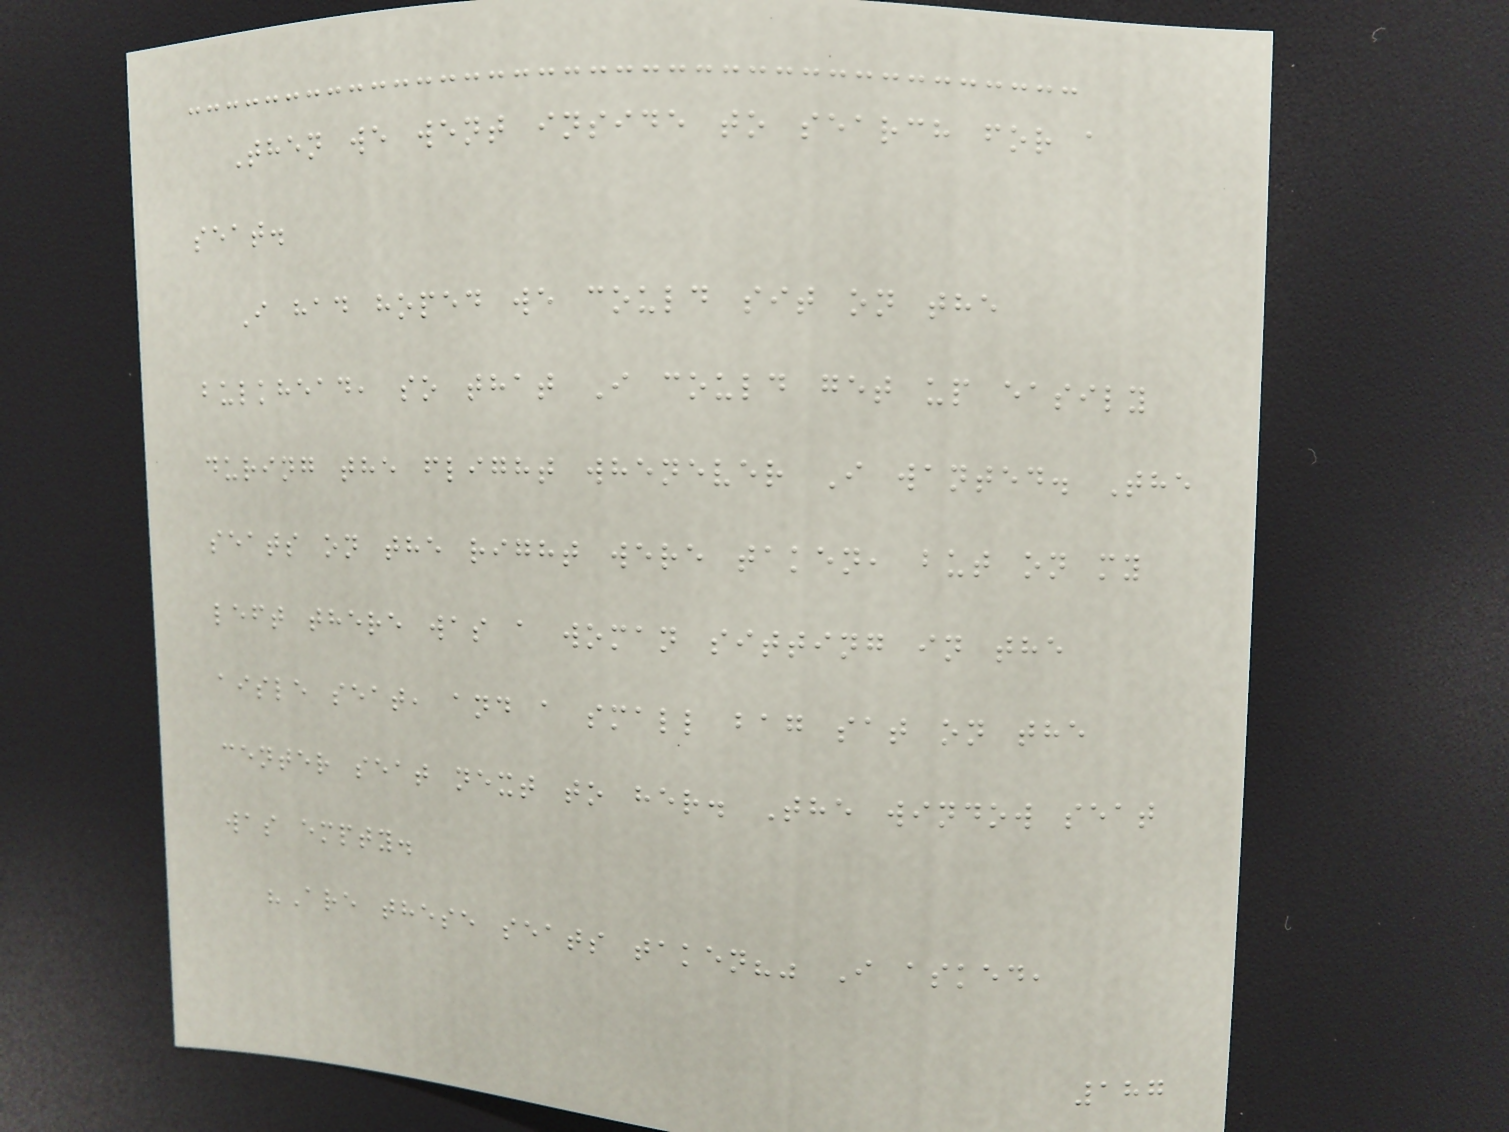Then we went inside to search for a
seat.
I had hoped we could sit on the
bulkhead, so that I could get up easily
during the flight whenever I wanted. The
seats on the right were taken, but on my
left there was a woman sitting in the
aisle seat, and a small bag sat on the
center seat next to her. The window seat
was empty.
"Are these seats taken?" I asked,
187
